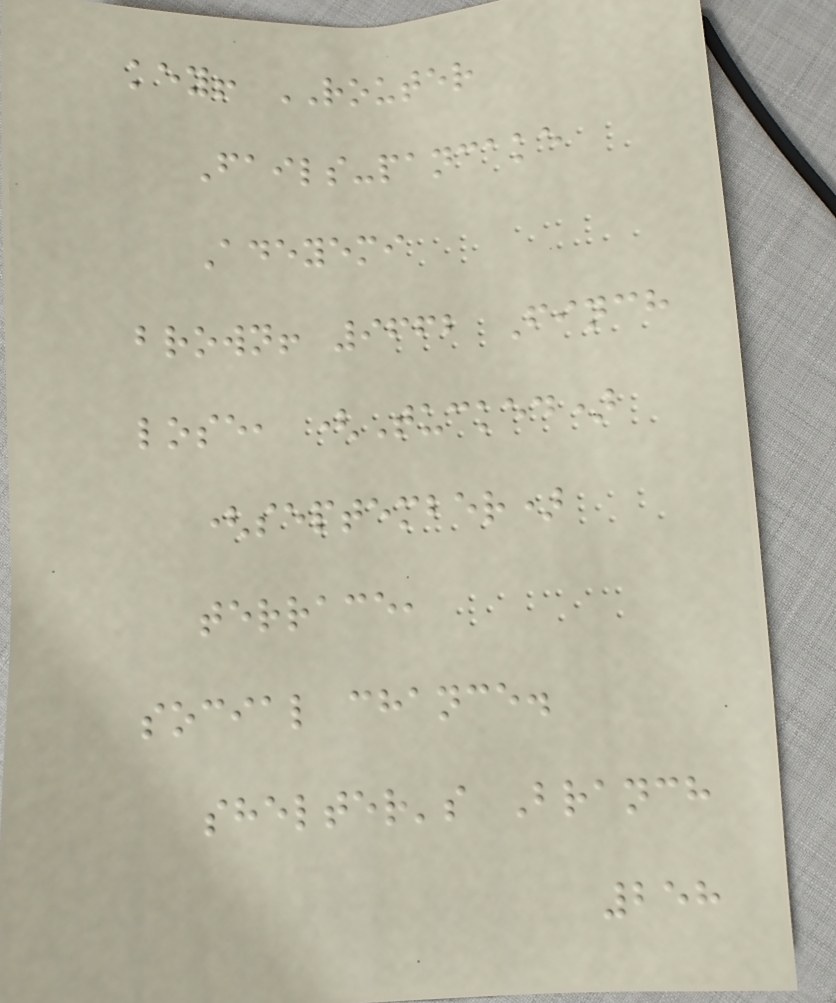key! ROUTER
Fails-pancake
Adeyemi
brown! 9662 Finch
lose, (Tucked)
(september)
terrace,
social chance.
shelter's Branch
258
